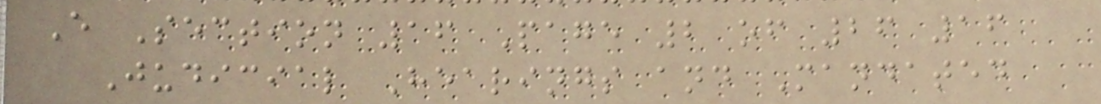E Section 16 Page 2 of 26 16
Judicial Hearings and Mandated
